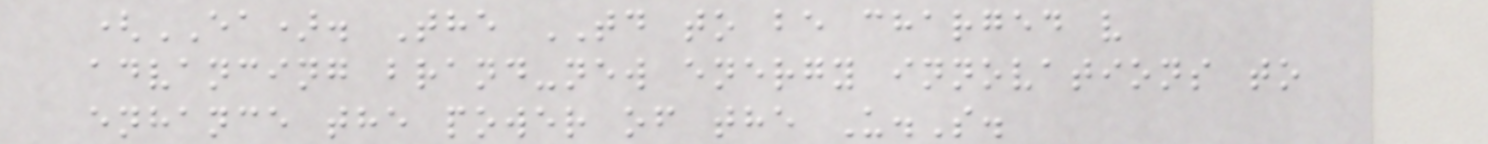(EA). The TD to be charged v
advancing brand-new energy innovations to
enhance the power of the U.S.
